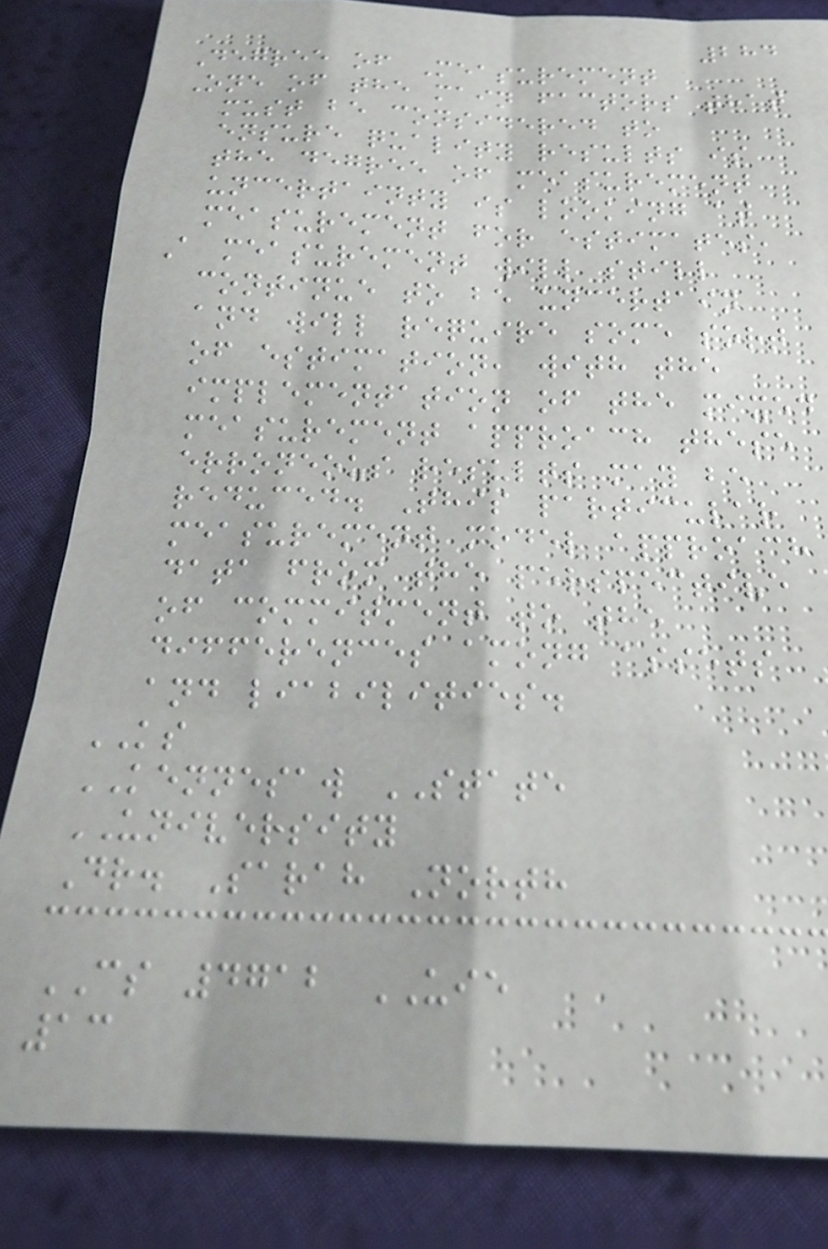284
Degree of Measurement
One of the main factors that
must be considered to
ensure quality results is
the degree of measurement
uncertainty is looking at
measurement for estimates,
A measurement will still
continue to be uncertain
and will require some sort
of estimation, with the
implementation of the mixed
measurement approach these
erroneous results may be
reduced. This particular
measurement model approach
data from the perspective
of commitment to the
differences among assets
and liabilities.
KS
KENNESAW STATE
UNIVERSITY
Dr. Sarah North
CS 4712 UIE
13
